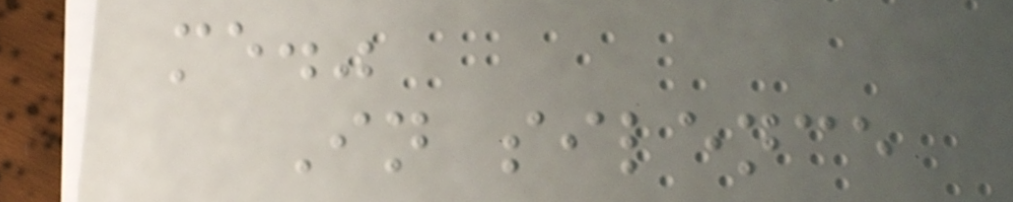me."
In silence
